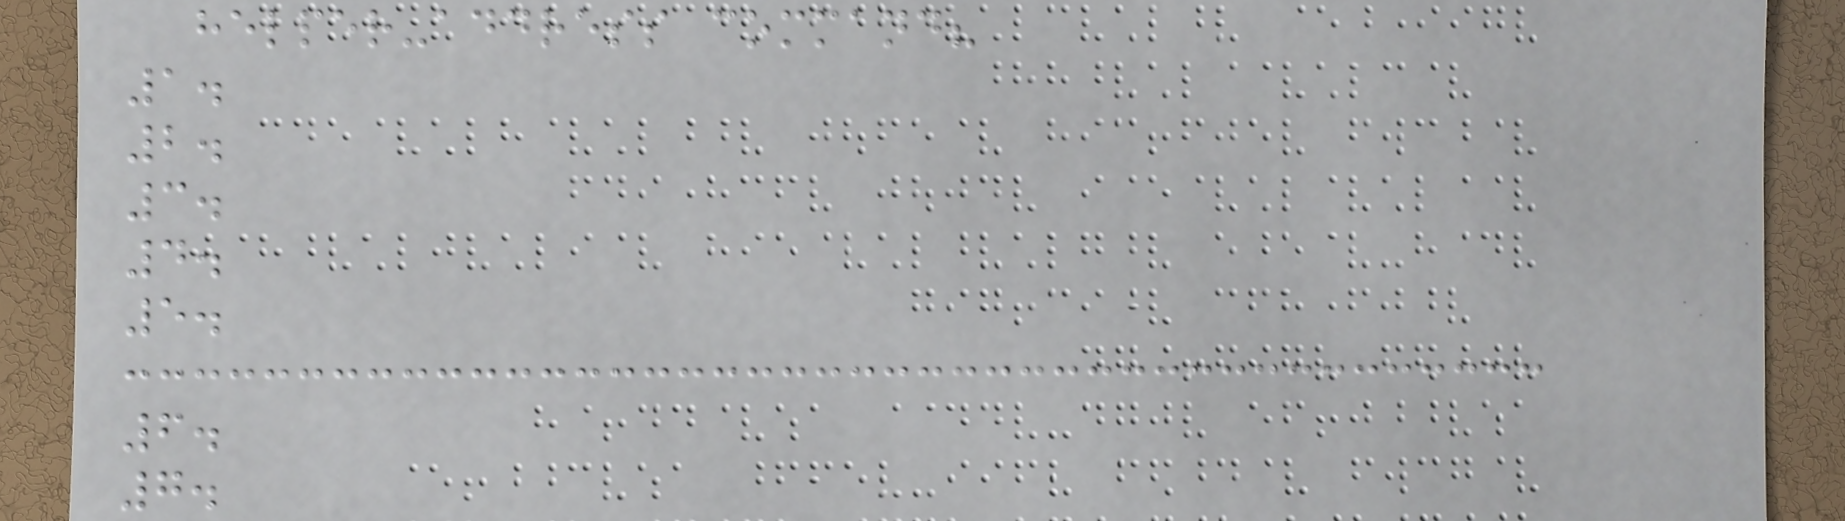helper-address command?
1.
2.
3.
4.
5.
6.
7.
